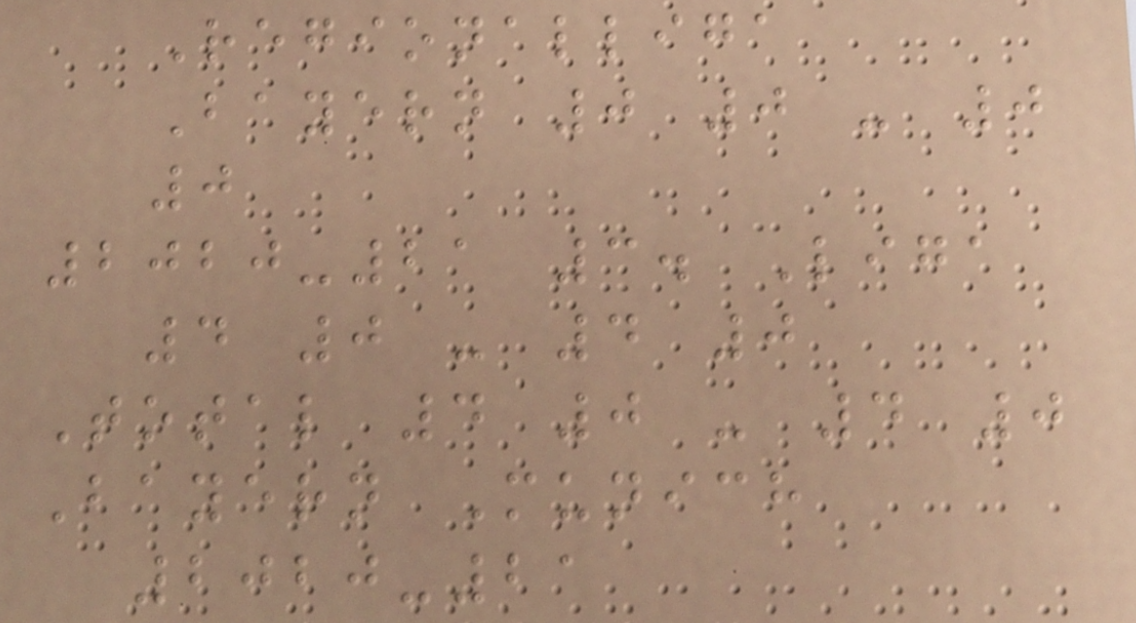Regionalliga
Bayern 0 0 - 0
0
2020-21 3. Liga
4 0 - 4 0
Total 4 0 - 4 0
Bayern Munich
2020-21
